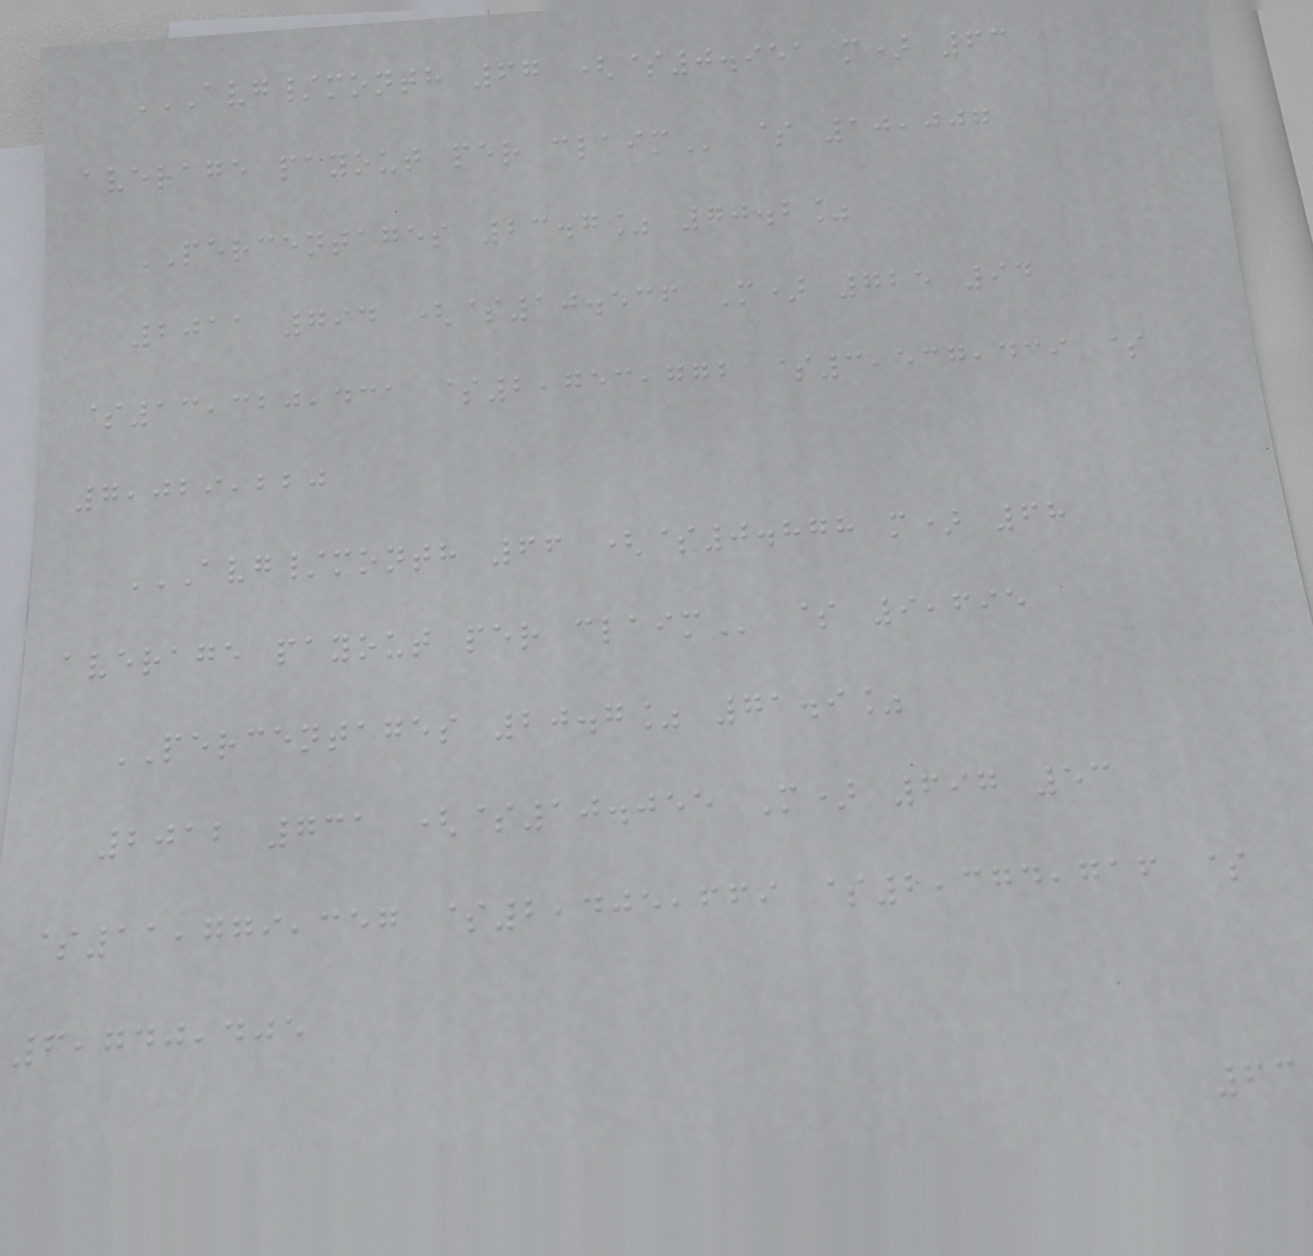AVG/MONTH 67 ($0.951 M) 63
AVERAGE PAYOUT PER CLAIM $ 10,007
PERCENTAGES 23.7% 70.2%
2011 794 ($10.536 M) 725 94
$13,320,431 $2,753,772 $3,537,439 $
7,029,220
AVG/MONTH 66 ($0.878 M) 68
AVERAGE PAYOUT PER CLAIM $ 9,695
PERCENTAGES 20.7% 71.9%
2012 731 ($10.055 M) 697 53
$11,779,357 $2,405,669 $2,374,716 $
6,740,405
63
